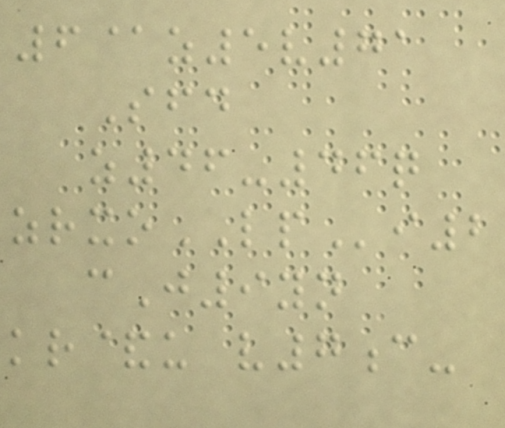6@z5v71
Sfd
z46-46q
zrxoLPi2
cJ9yn
kr&u v7c-
